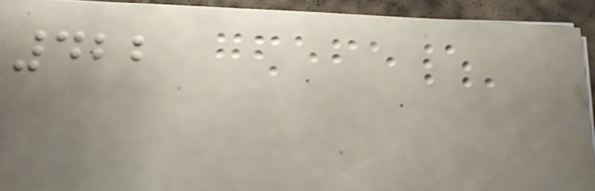422
